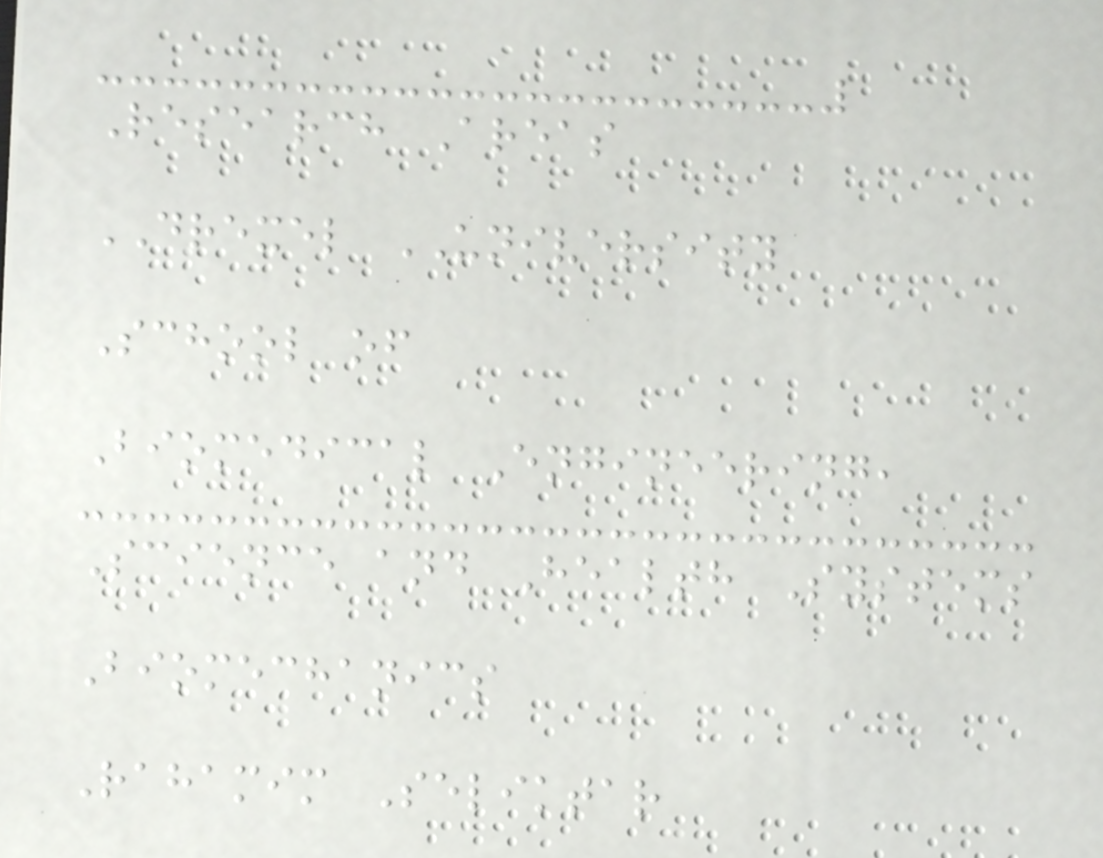Research Areas
DREXEL UNIVERSITY
School of
Biomedical Engineering,
Science and Health Systems
Biomechanics
Rahamim Seliktar
